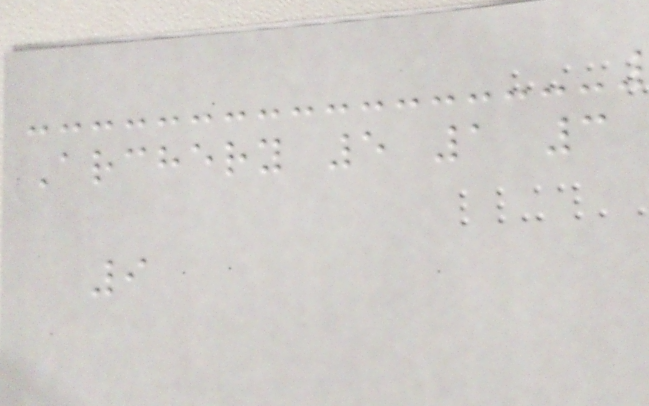Archery 5 1 3
9
